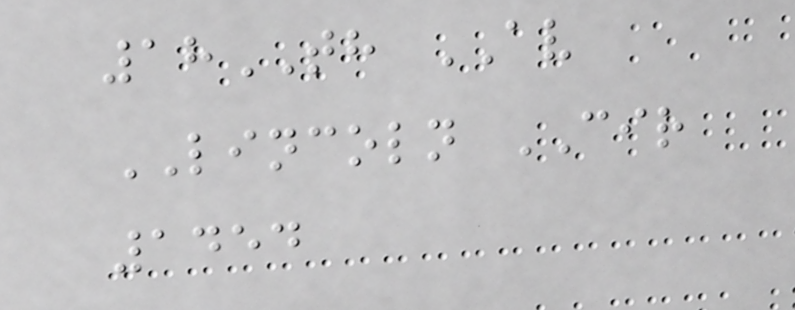18TH AV
LINCOLN CIR
1454
